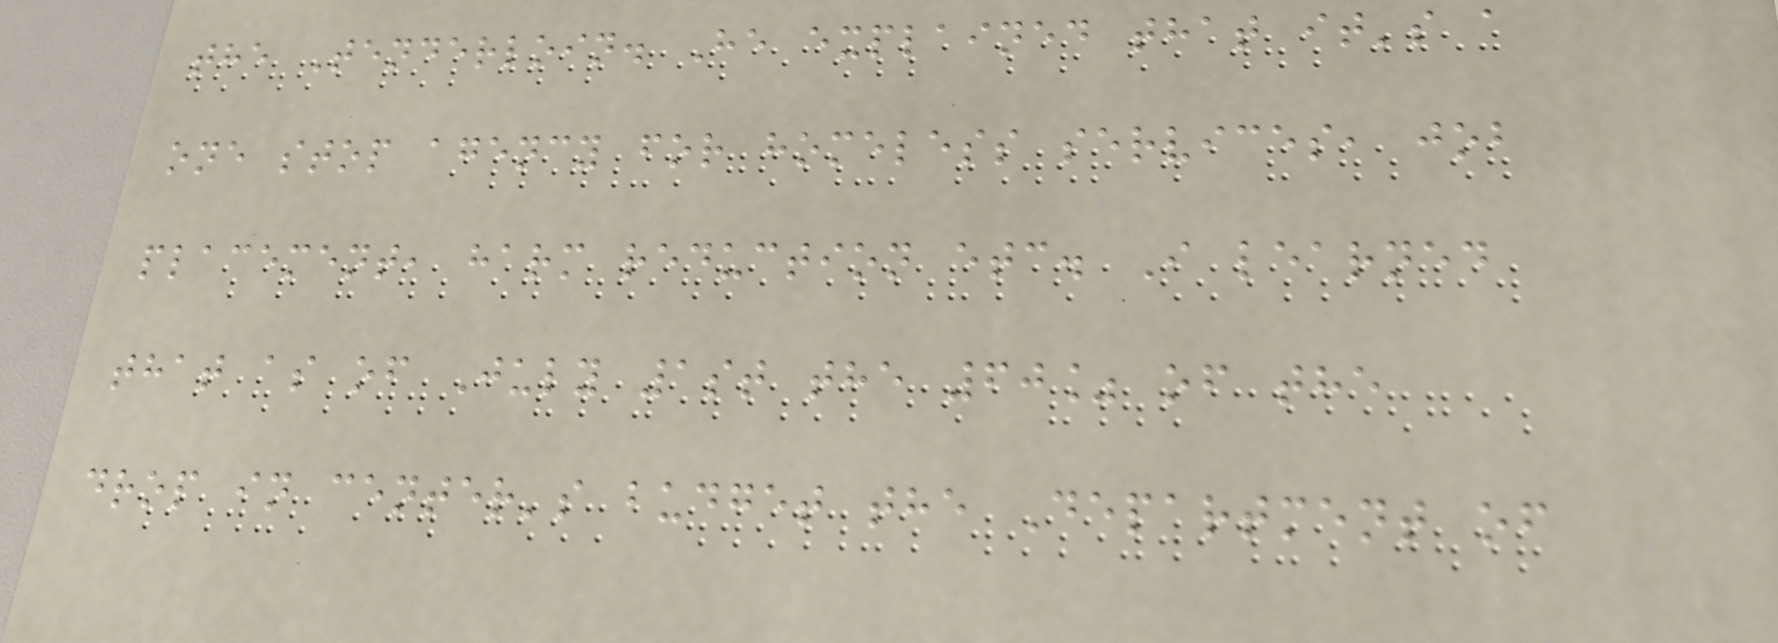the Tenderloin. He explained that it's a
one stop agency for homeless services, job
placement, harm reduction etc. I learned
that as of July 1st the 60% of the
drop in center's budget the Department of
